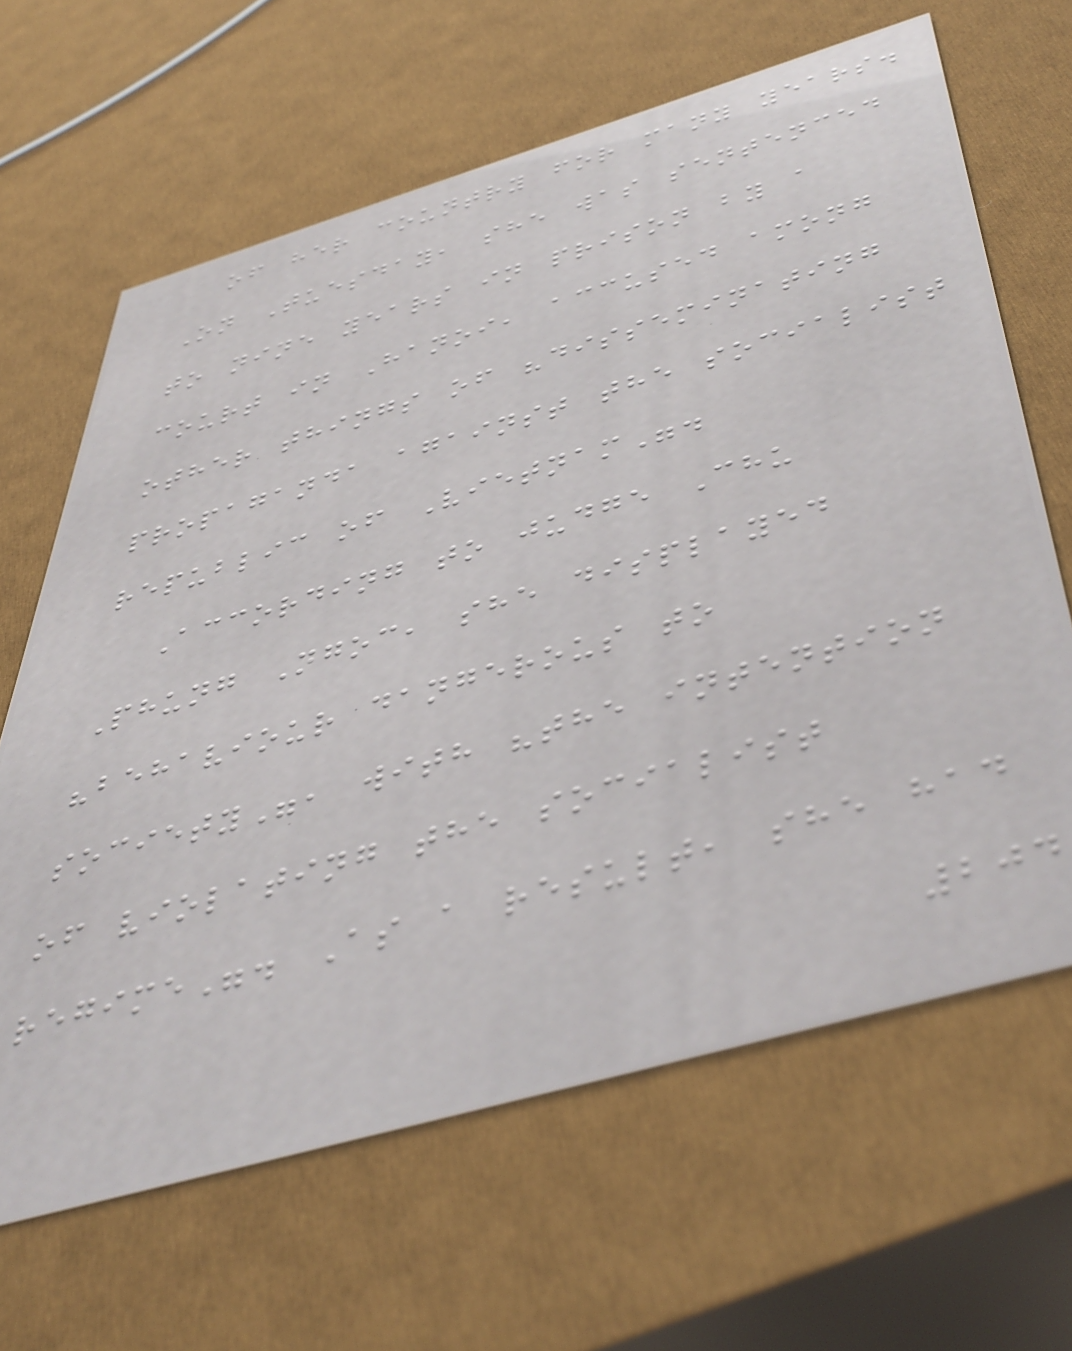of her country for many years.
On Tuesday, she was sentenced
to nine years in prison by a
court in Hanoi, accused among
other things of "disseminating
propaganda against the socialist
republic of Vietnam".
According to judge Chu
Phung Ngoc, she displayed
"behaviour dangerous to
society", with "the intention
of violating the socialist
regime". As a result, she had
204
